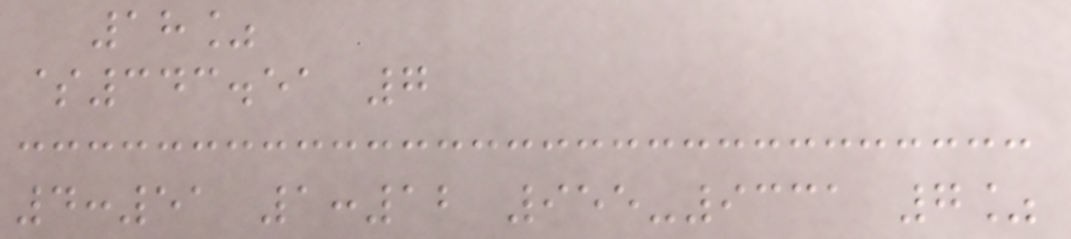18%
$343.51 7
4:51 1:12 955-9331 7%
